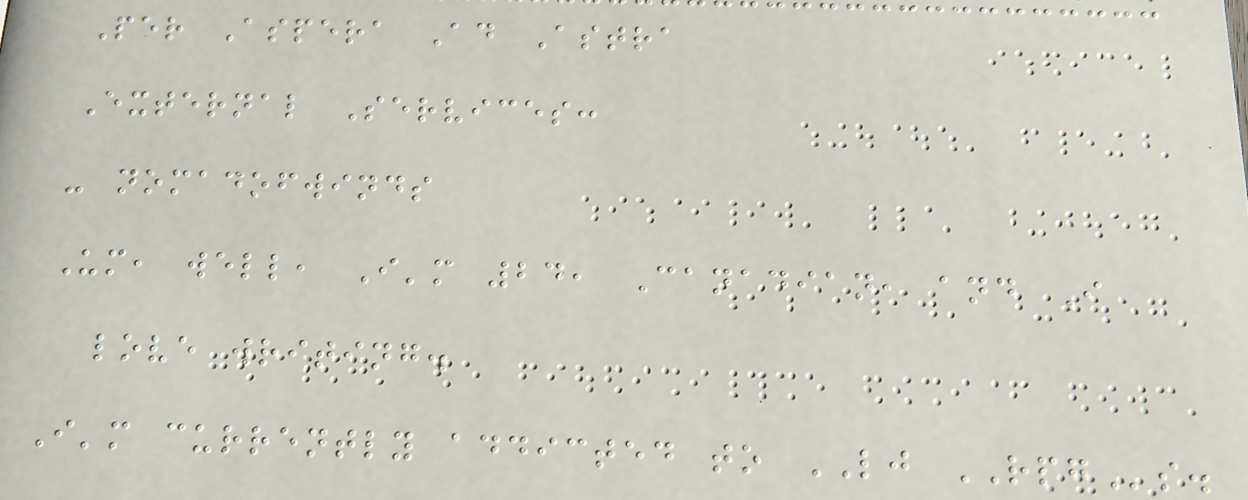Per Aspera Ad Astra
External Services:
- nomadofwinds
Um, well, I'm 24, Canadian, and I
love writing.
I'm currently addicted to LJ RPGs.
